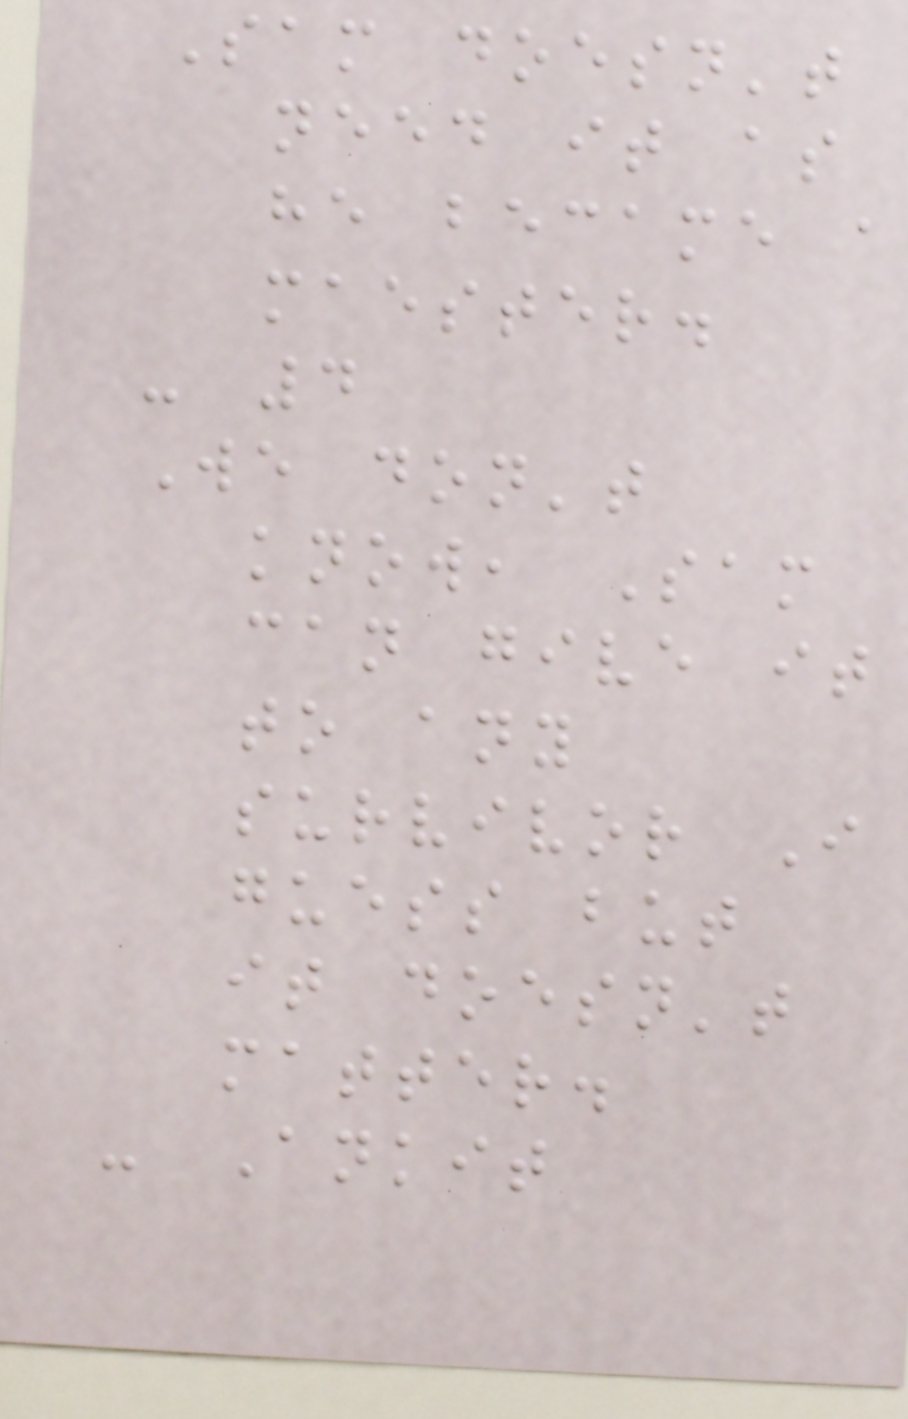Sam doesn't
need it as
he became a
maester.
- 4
We don't
know, Sam
can give it
to any
survivor I
guess but
it doesn't
matter.
- Ankit
